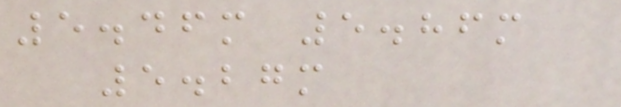5.46m 5.86m
5.27m
